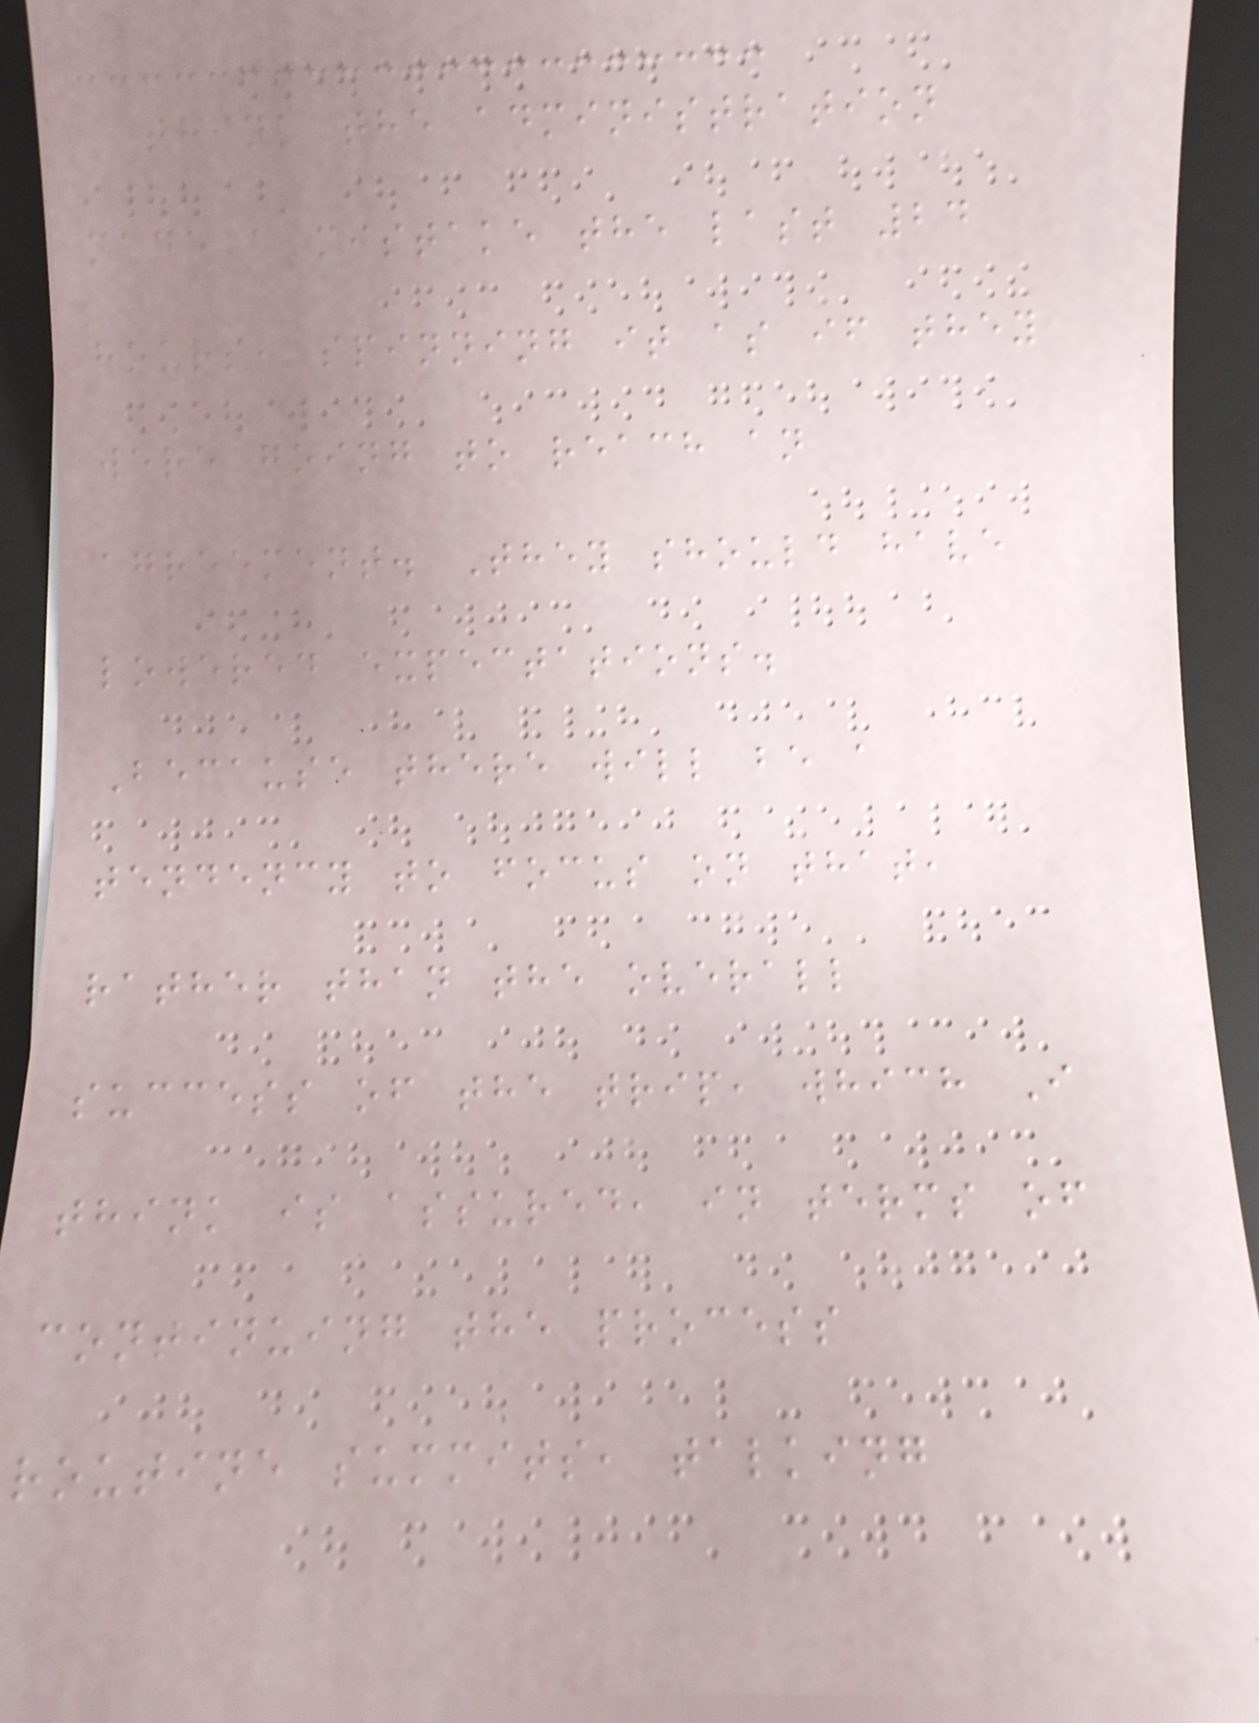think the administration
made a mistake the last 24
hours, spinning it as if they
were going to reach an
agreement. They should have
lowered expectations.
Because there will be a
tendency to focus on that,
rather than the overall
success of the trip, which I
think is assured, in terms of
continuing the process
routine summits, talking
